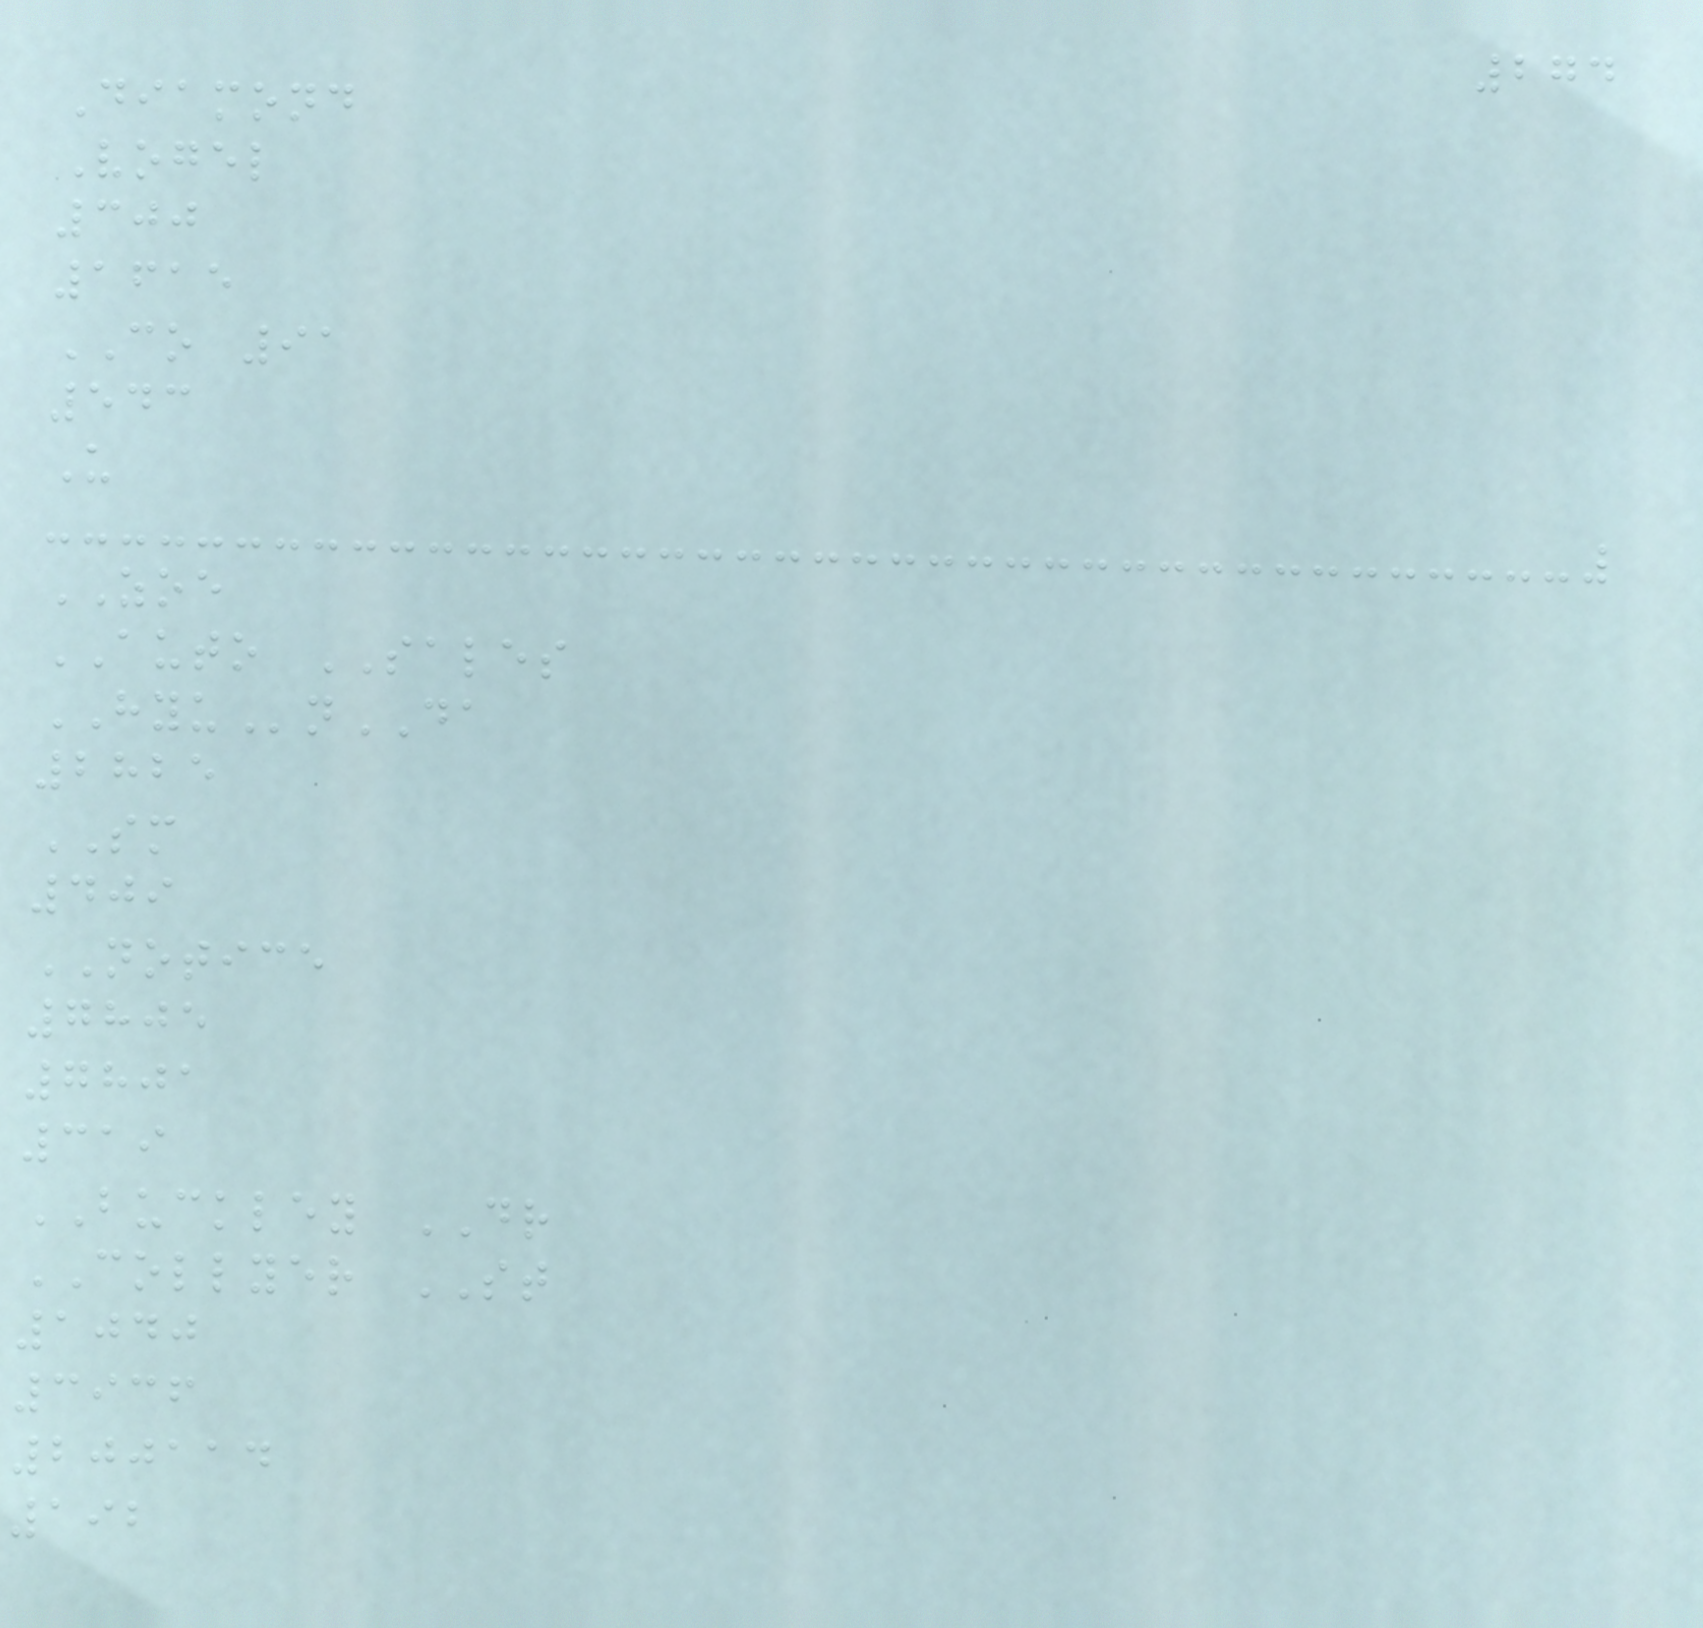274
Diamond
Vogel
300
1615
CO 91
543
U
ZOE
AUTO SALES
HYUnDA
2825
SM
409
NOTICE
7805
7801
319
BUCKLEY DR
COLLYER ST
1040
3936
200114
192
